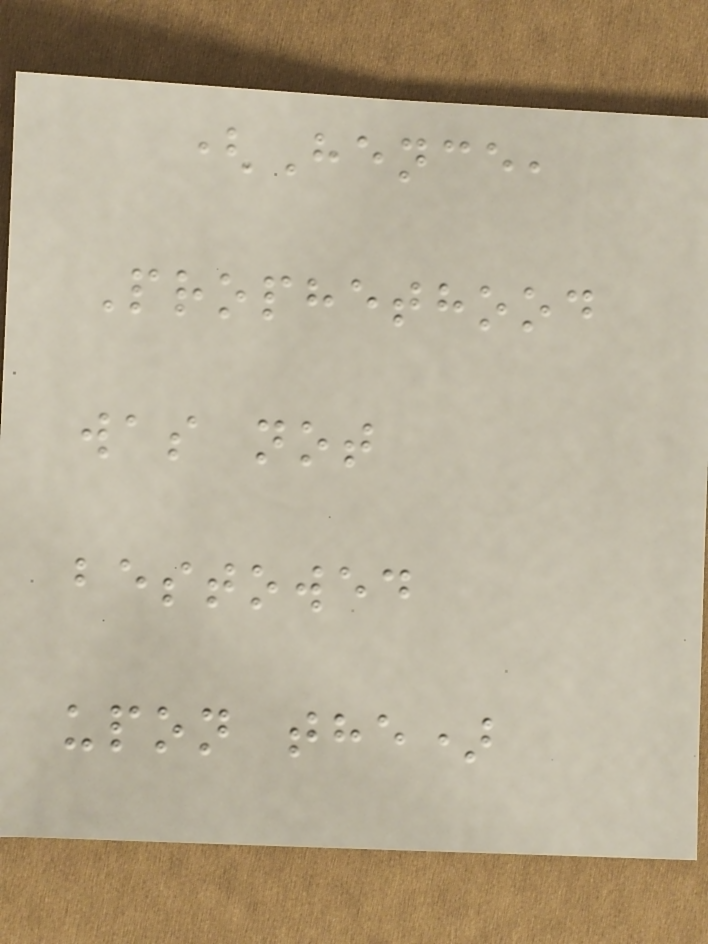(Hence,
Prophethood
was not
bestowed
upon the)
